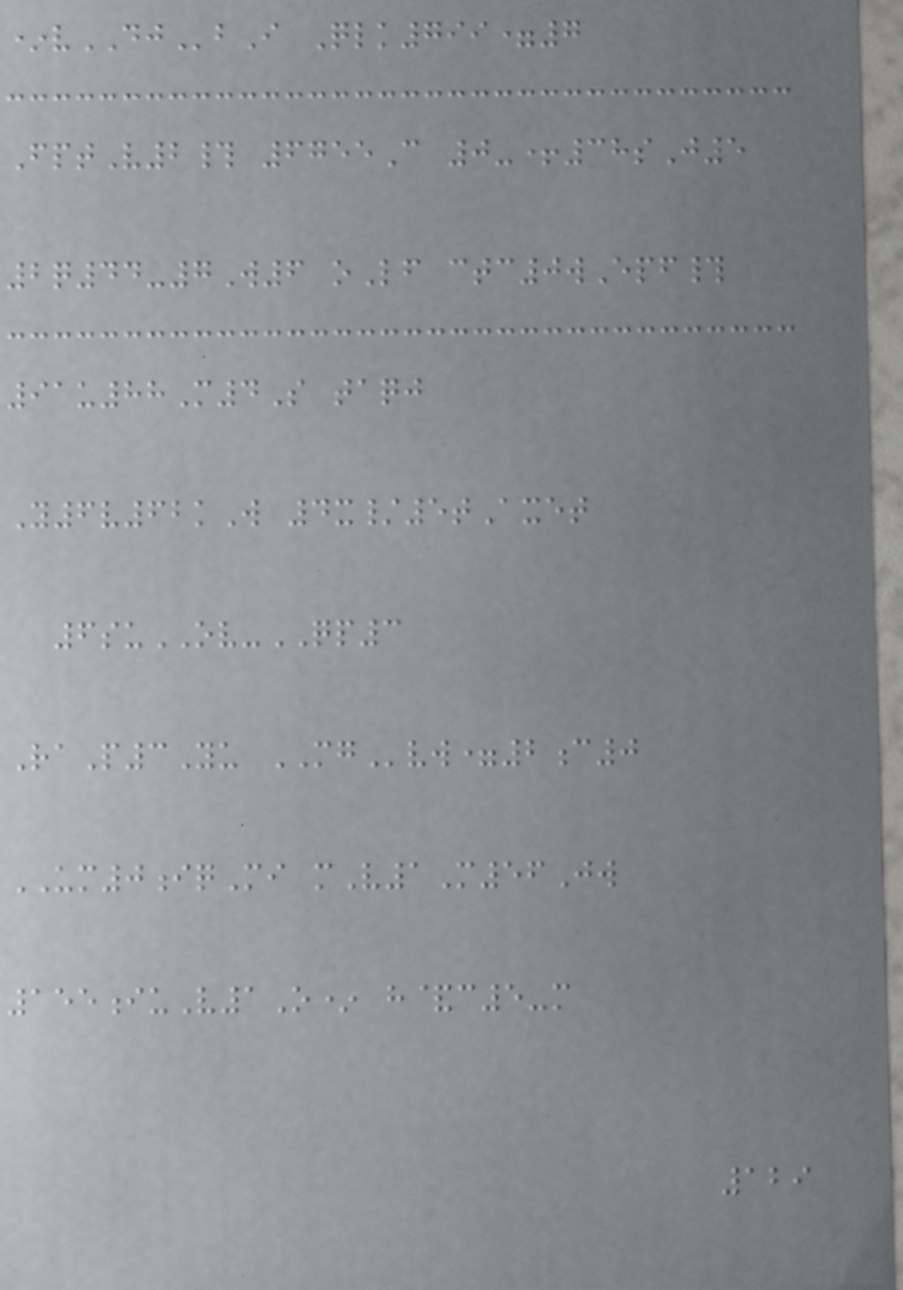*vDJbI Qlk799=7
FptV2# 6755C 0-+38sJ5
2q44-7W6 oLf ctc0wEpf#
91u88M4S taqj
Y6v62kW 4x/5tAxet
6suOV-QP3
RaP3Yu MGvw=2c0
UM0iqMi mV1M56Jw
155iuV1O* h&c5-m
129
